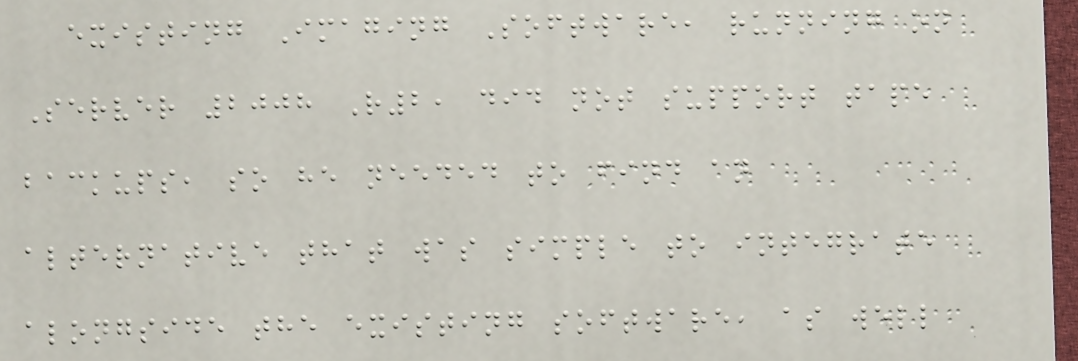existing Imaging Software, running on
Server 2008 R2, did not support tape
backups, so he needed to find an
alternative that was simple to integrate
alongside the existing software, as well
